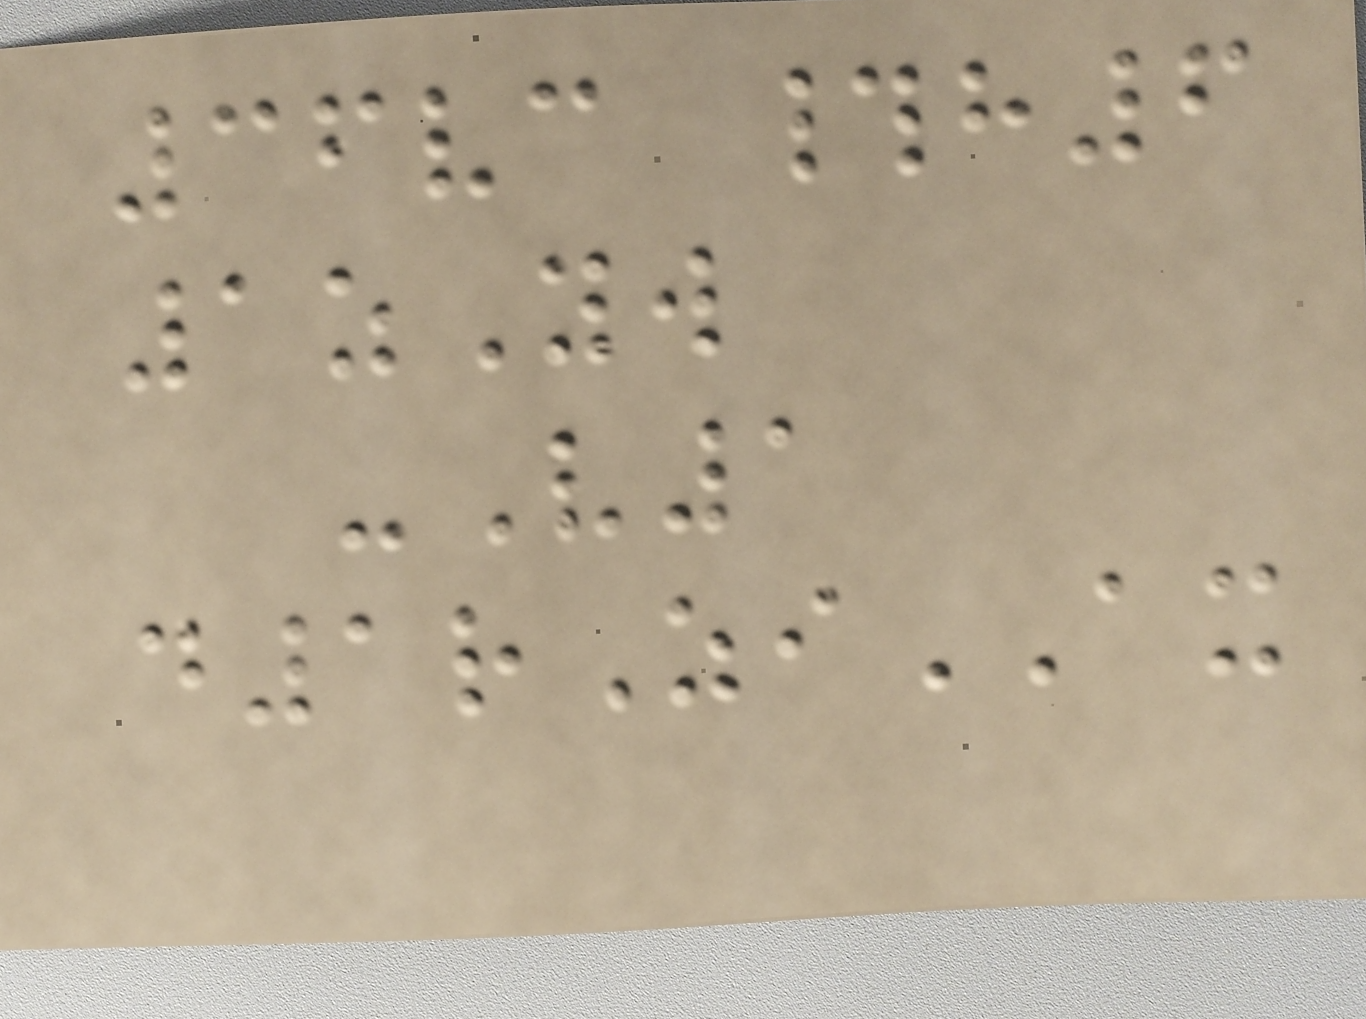36vc #h6
1zYw
-V1
d1rZiAX
